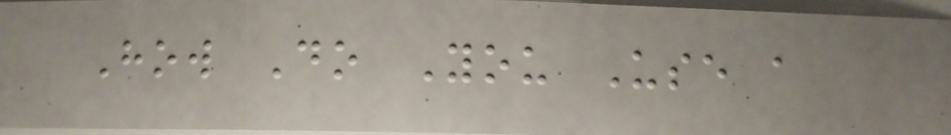How Do You Use a
